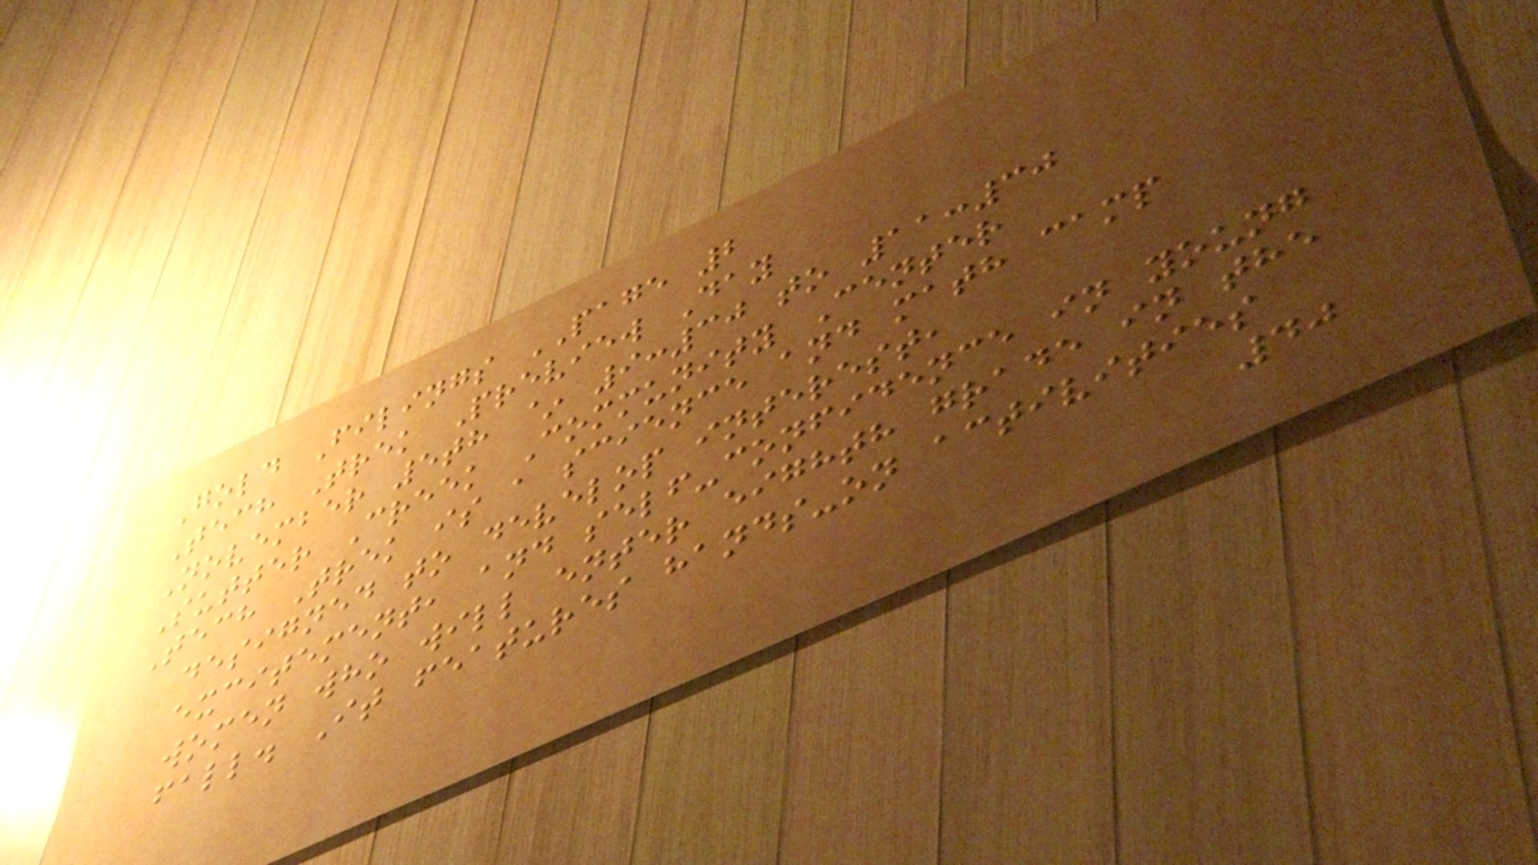Gold Filings PAGE 2
Tech Trek Preview Day
November 5th ~ 9:30 to 11:30
Sutter Creek Community Center
Tech Trek is a science and math camp
designed to develop interest,
excitement, and self-confidence in young
women who will enter eighth grade in the
fall. It features hands-on activities
40
